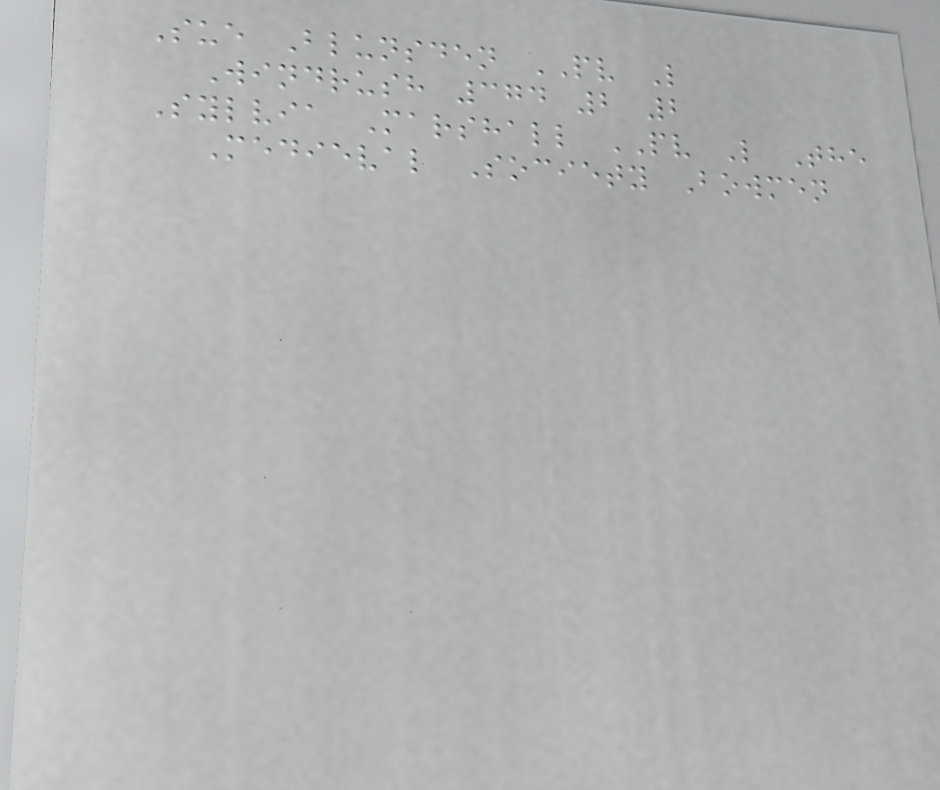Sue Blunsden PV L
Windrush 374 2 2
Sylvia Marshall PV L The
Medieval Society Bowmen
